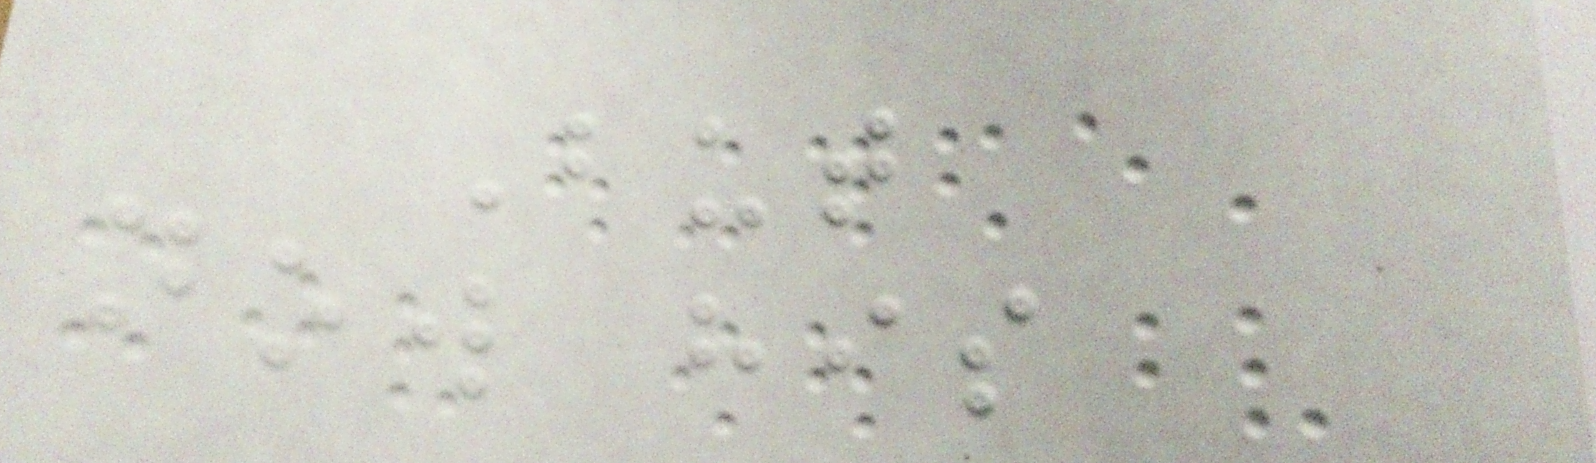But
now his
